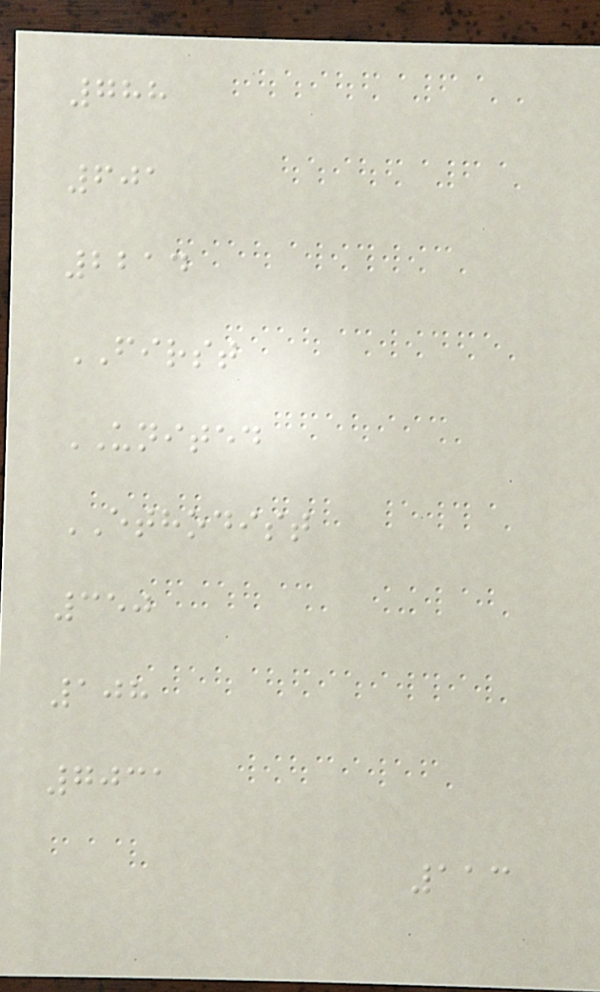788
601
2214
FIRST
UNITED
ETHODIST
350
108
7031
113
